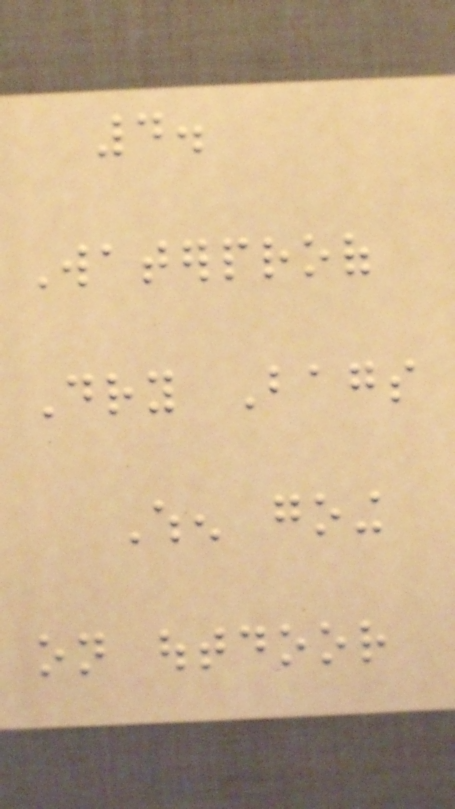4.
Waterproof
Dry Bags
When going
on outdoor
